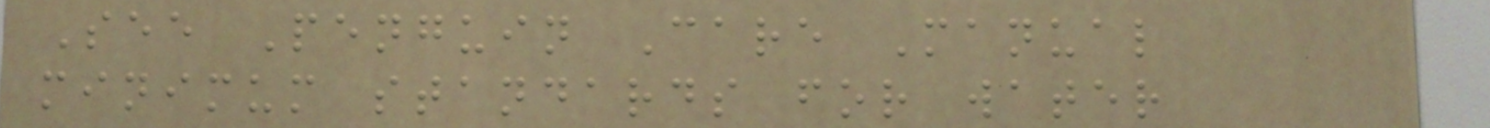See Penguin Care Manual
minimum standards for water
